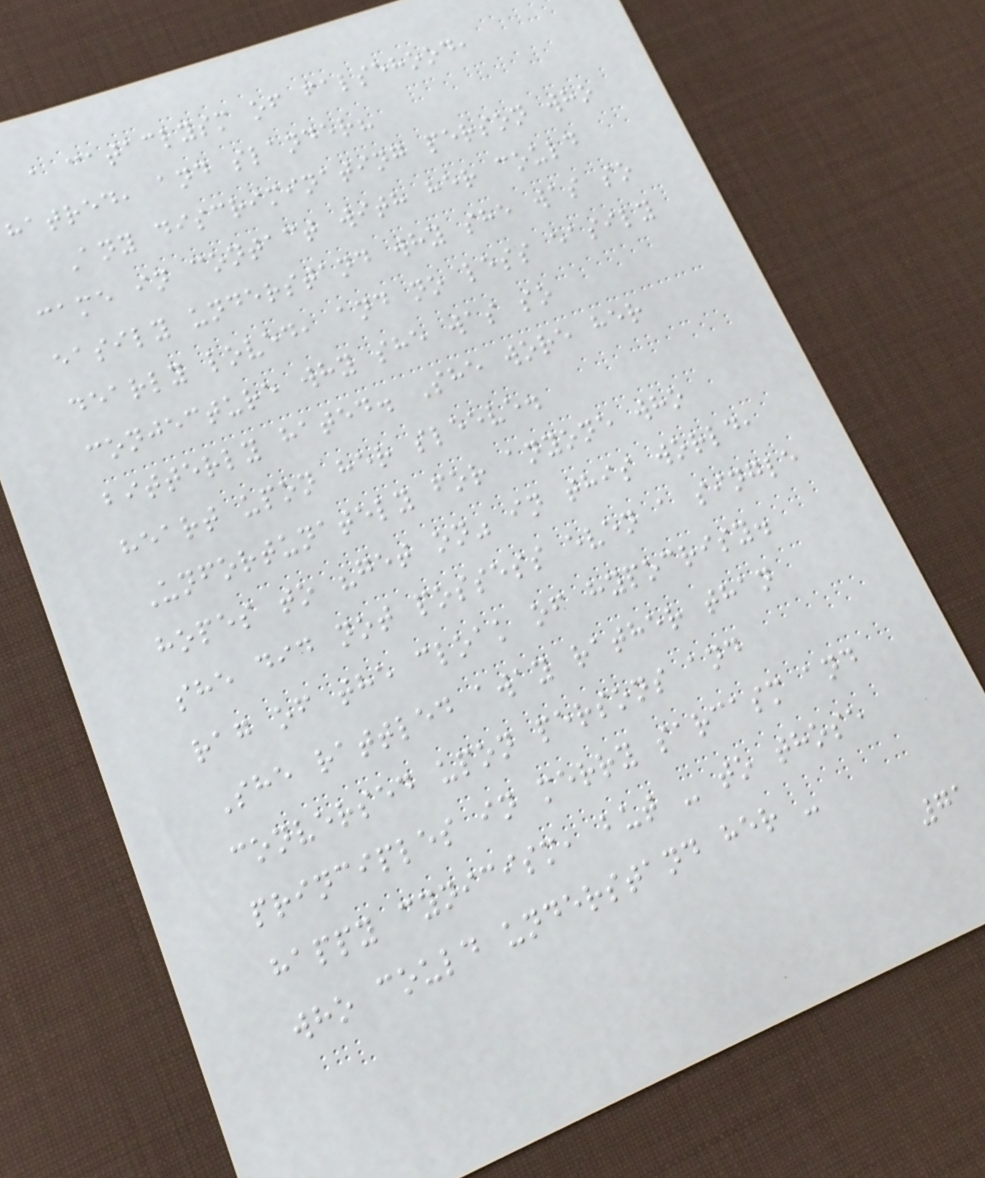a cataclysm of falsehood,
hatred, and slander?
Any discriminating person who
came in contact with her could
easily understand why she was so
dearly loved, and no less easily
conjecture why she was so
bitterly hated. She wore her
heart upon her sleeve.
Unfortunately for anyone who
hopes to "get on" in this world,
she did not possess even a single
rag of the cloak of hypocrisy.
She rattled away rather than
conversed upon persons and
principles in merry sarcasm and
happy cynicism, but - to those
who could understand her -
71
